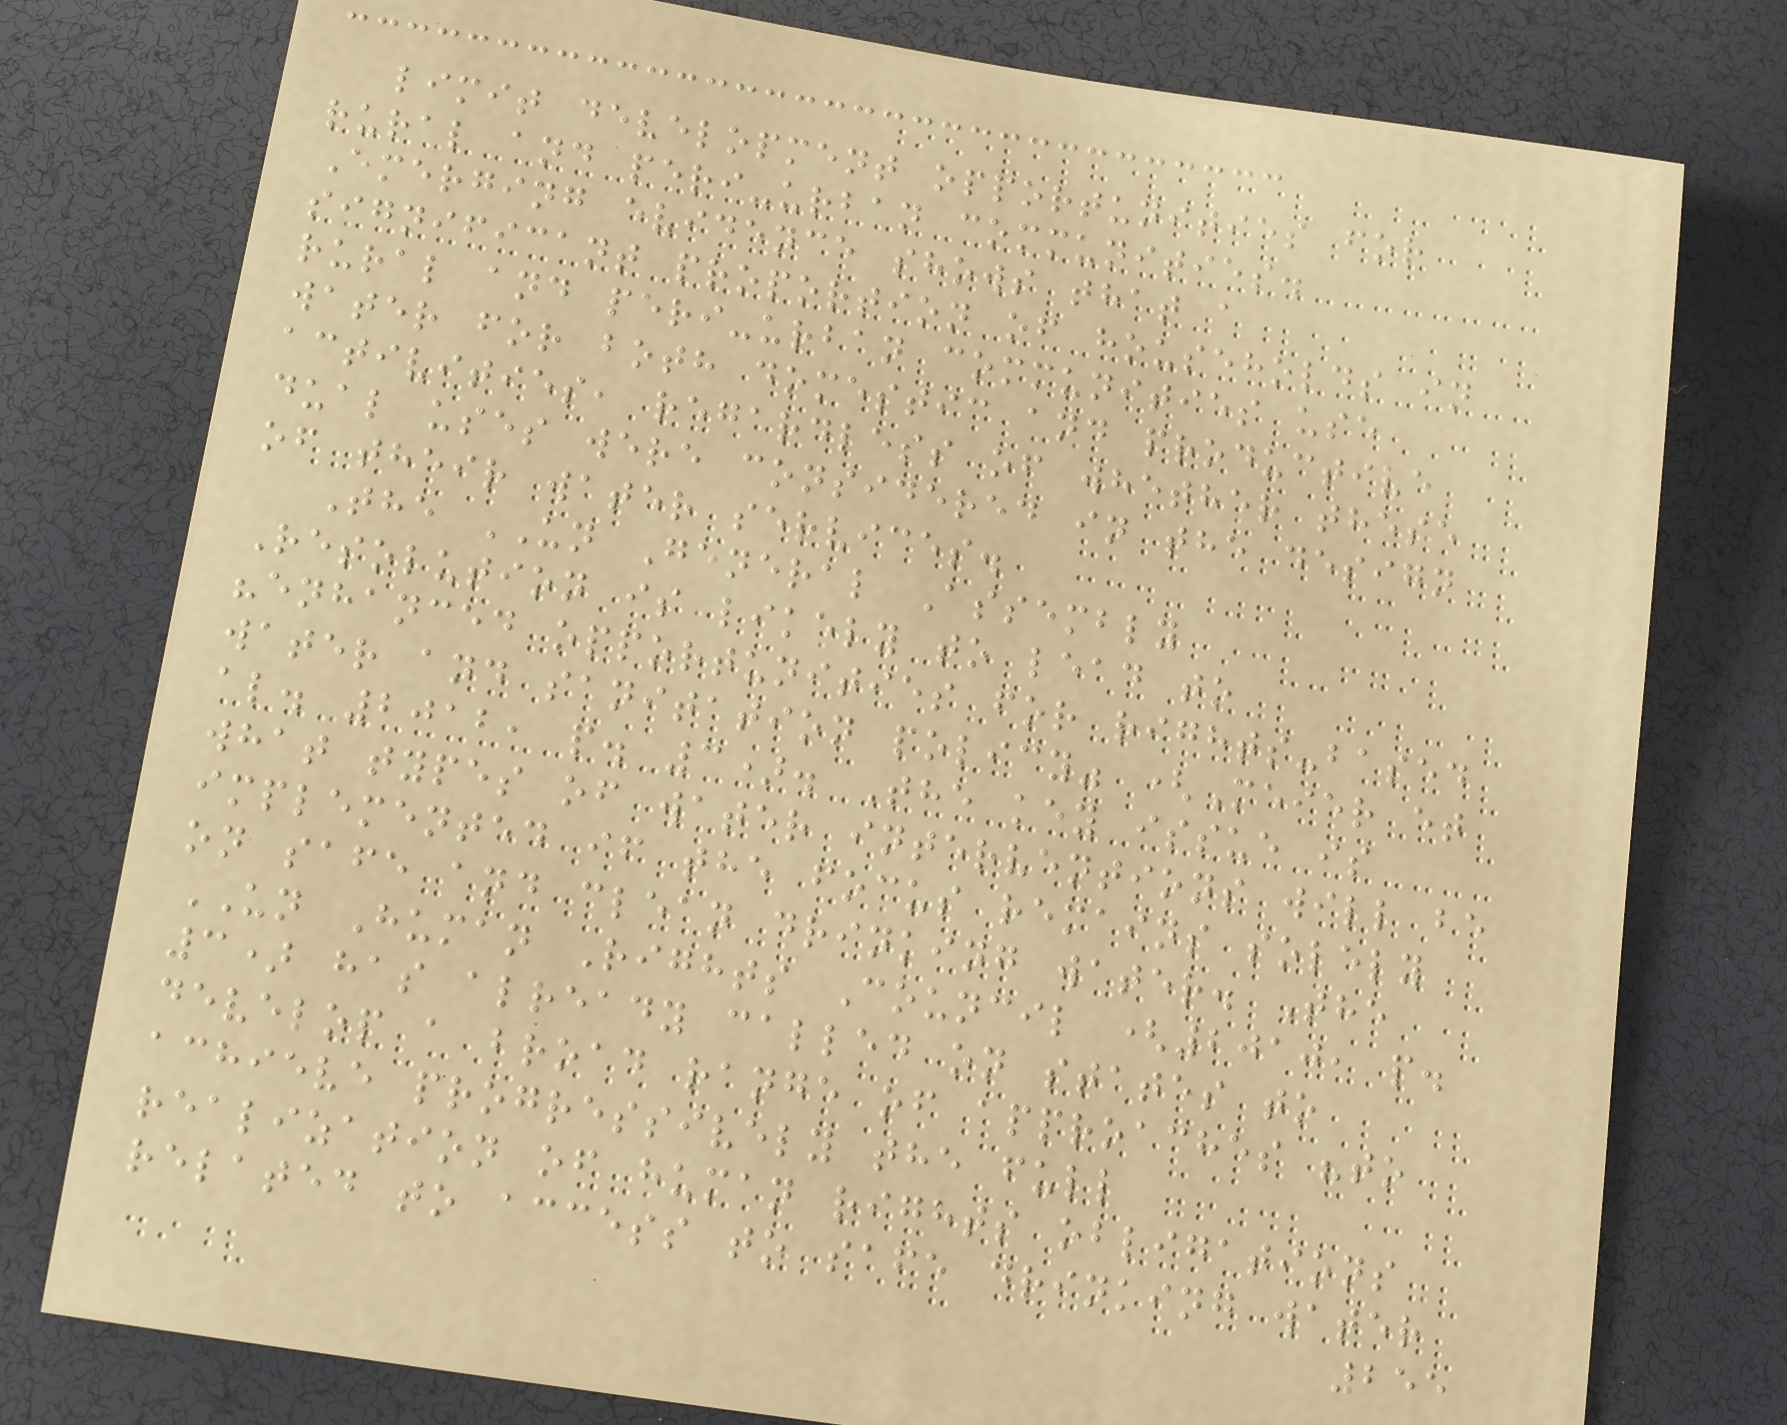limit development opportunities for
rural and peri-urban communities.
Emerging evidence shows that a
significant proportion of households in
rural and peri-urban communities use
water for both domestic and productive
activities, regardless of whether these
dual uses were considered in the design
of their water services.
The UN General Assembly
Resolution is likely to lead to
"enhanced opportunities for rights-based
water and sanitation policy" (Meier et
al. 2012, p. 3). The key issue is
what types of water interventions will be
implemented if the focus remains solely
on safe and clean drinking water. The
UN Human Rights Council (2010, p.
3) has already called on states to
develop a broad range of approaches "to
achieve progressively the full
realization of human rights obligations
related to access to safe drinking water
255
